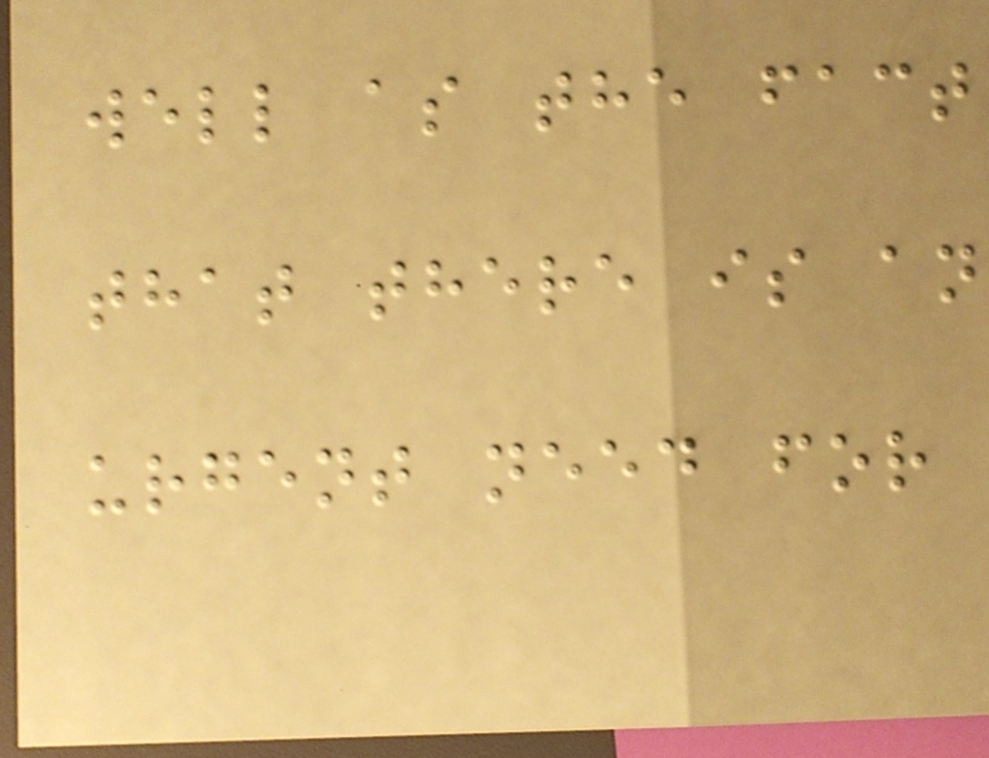well as the fact
that there is an
urgent need for
